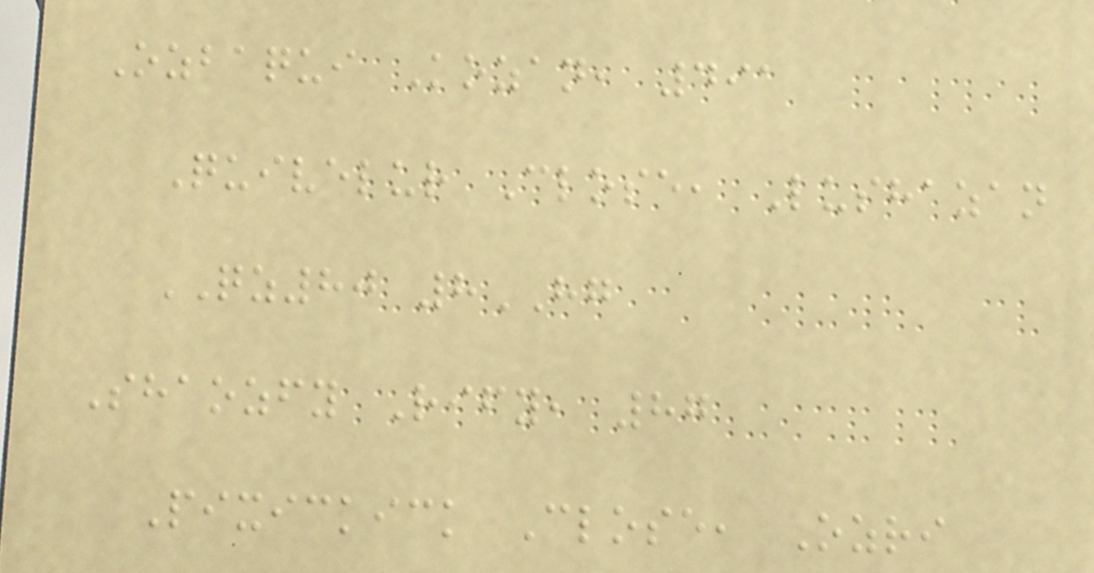Ozbaqui Kozan, 491
Quivelur Close, Lushazan
QZ80 8HG
Shaozfy Rify, 87
Pixickick Close, Ozri
